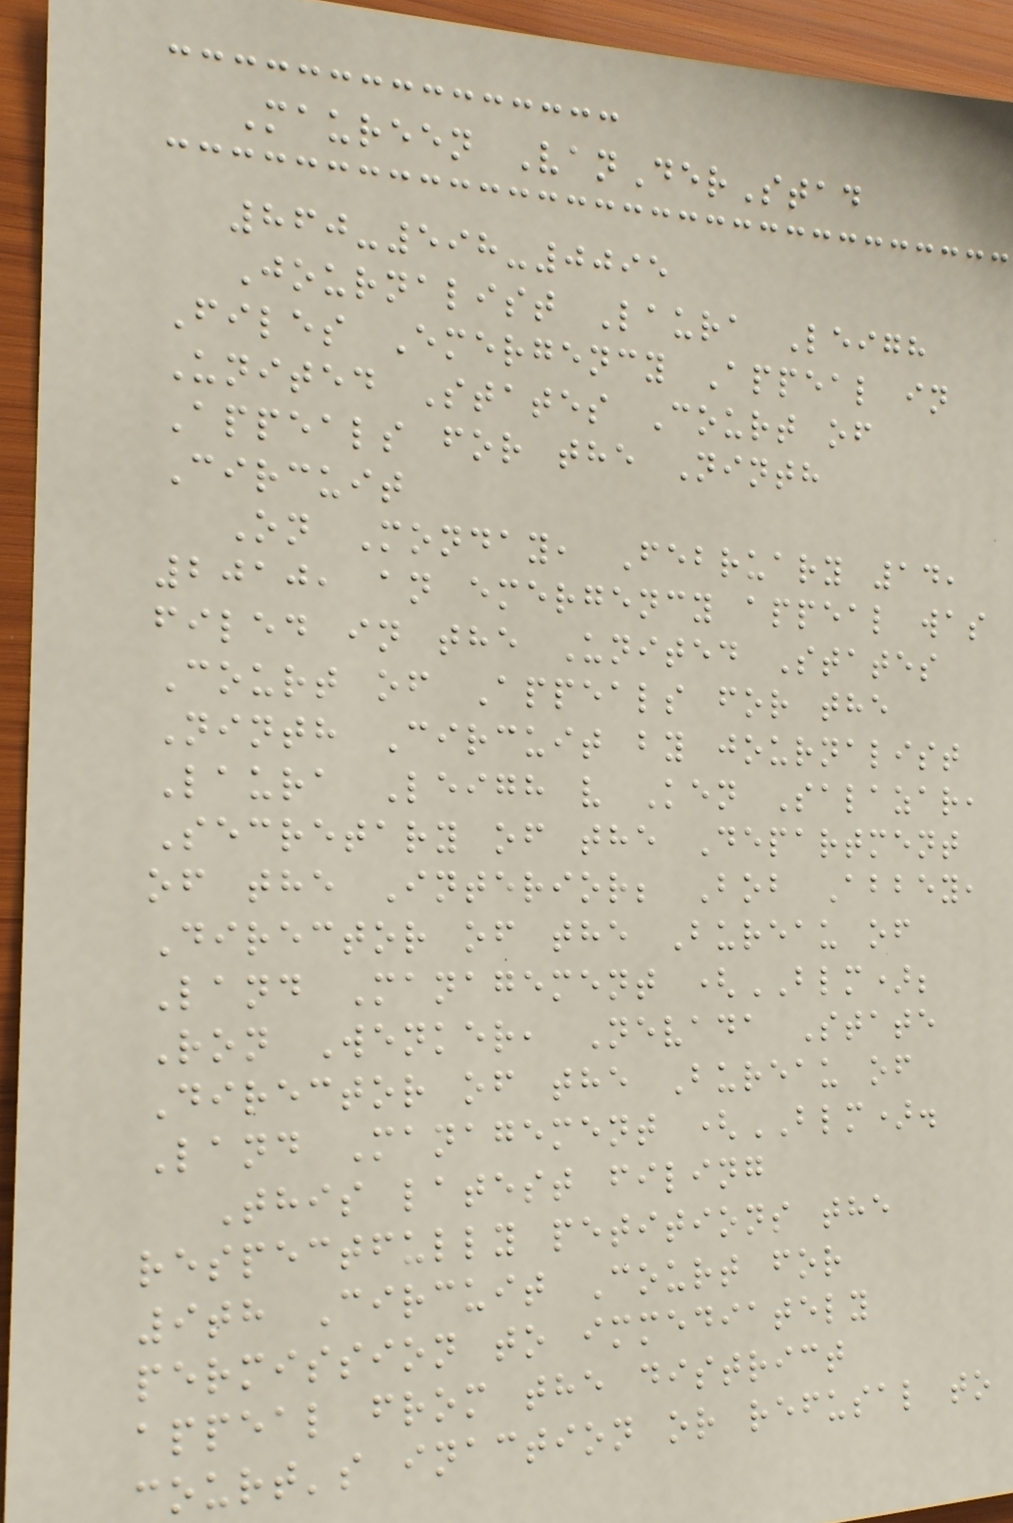Maureen VanDerStad
860-598-0095
Journalist Laura Leigh
Files Emergency Appeal in
United States Court of
Appeals for the Ninth
Circuit
On Monday, February 14,
2010, an emergency appeal was
filed in the United States
Court of Appeals for the
Ninth Circuit by journalist
Laura Leigh v Ken Salazar,
Secretary of the Department
of the Interior; Bob Abbey,
Director of the Bureau of
Land Management (BLM);
Ron Wenker, Nevada State
Director of the Bureau of
Land Management (BLM).
This latest filing
respectfully petitions the
9th Circuit Court for
permission to immediately
appeal from the district
court's inaction or refusal to
